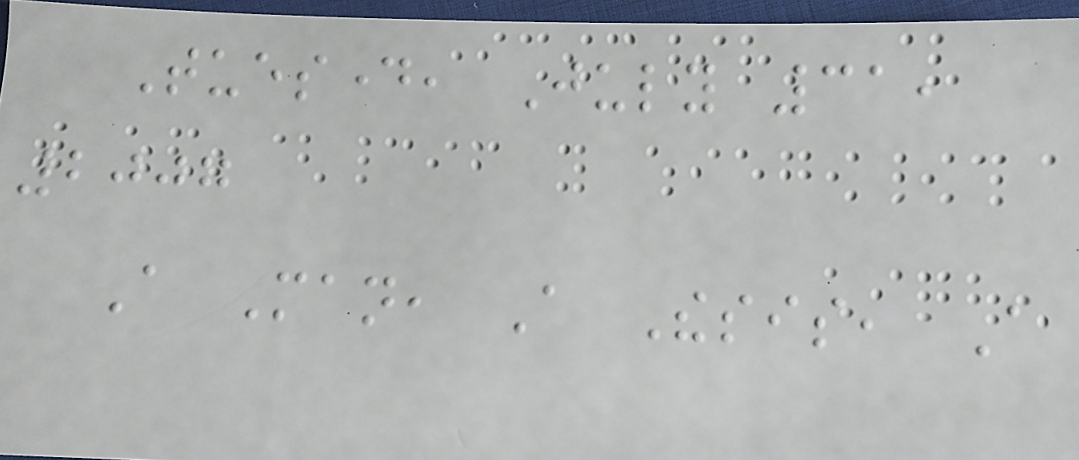Tuesday, July 31,
2007
A Man, A Thesis, A
